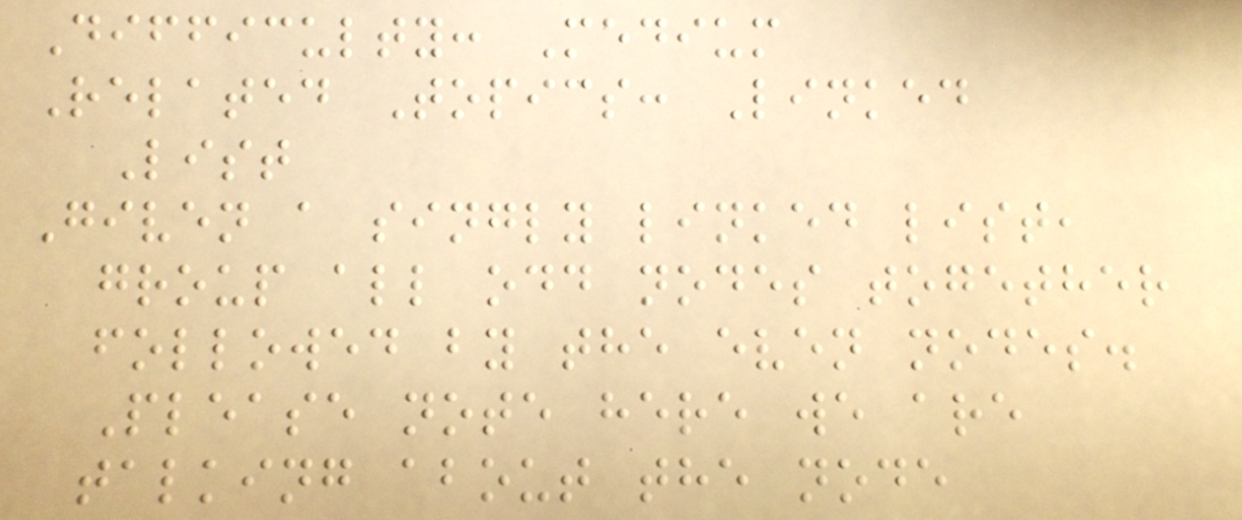Difficulty: Medium
Related Topics: Linked
List
Given a singly linked list,
group all odd nodes together
followed by the even nodes.
Please note here we are
talking about the node
